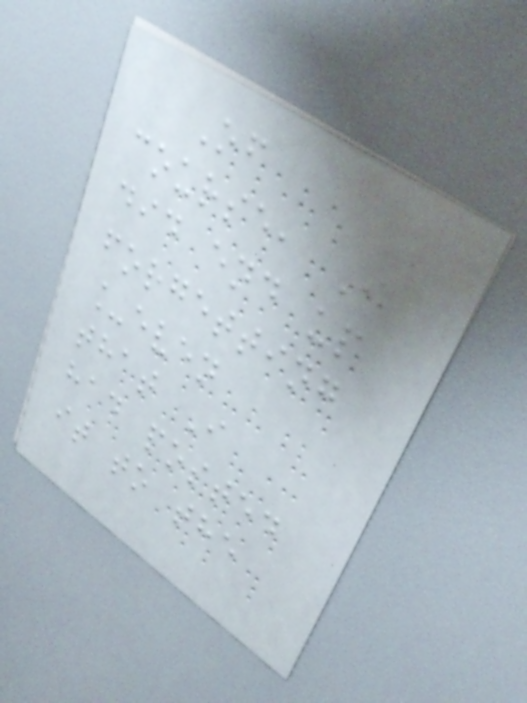Of
course, I
did end up
forgetting
_even
that I
had posted
it to the
